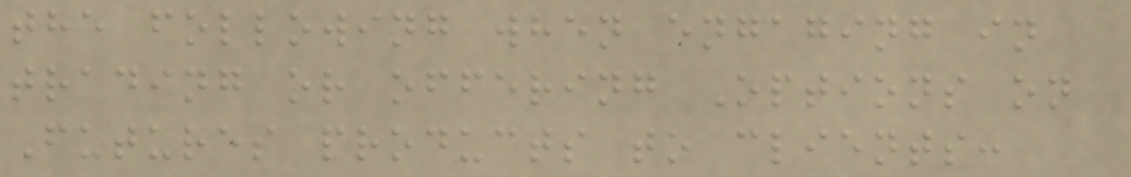the following when engaging in
trading or offering Options on
Futures products to clients:
